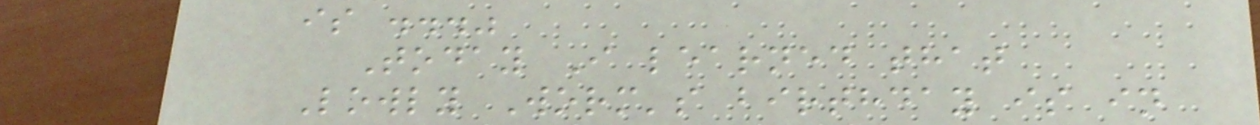is ..."
Today I learned that
Lowly Worm's birthday is in
